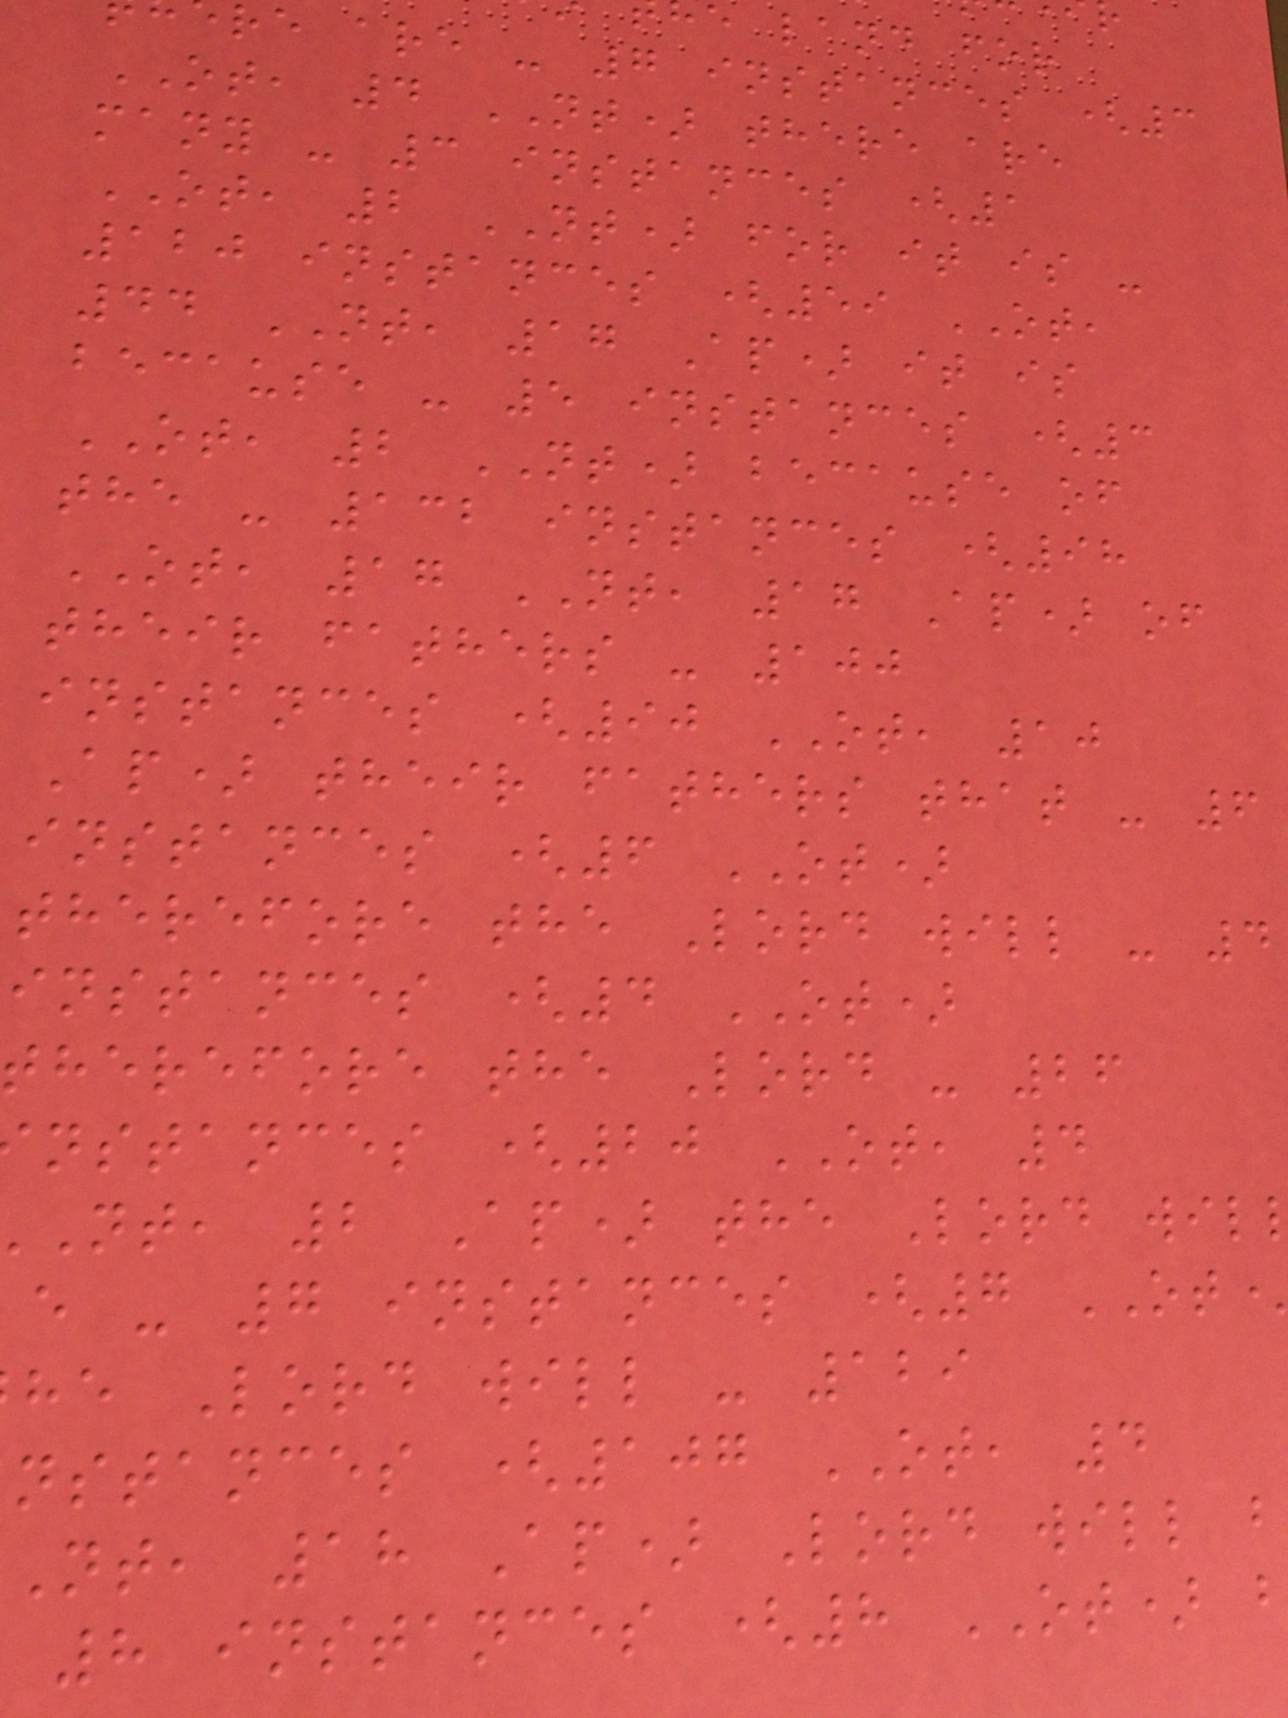e land for
re are - 7 instances (3
OT, 4 NT) there are
many - 3 instances (1
OT, 2 NT) for it is -
120 instances (59 OT,
44 NT, 17 Ap) it is
because - 5 instances (3
OT, 2 NT) because of
the - 132 instances (98
OT, 17 NT, 17 Ap) of
their fathers - 100
instances (90 OT, 10
Ap) their fathers that - 6
instances (6 OT)
therefore the Lord will - 4
instances (4 OT)
therefore the Lord - 26
nstances (20 OT, 4
nt, 2 Ap) the Lord wil
e - 7 instances (7 OT
he Lord will - 129
nstances (107 OT, 4
nt, 18 Ap) Lord will b
8 instances (8 OT) b
